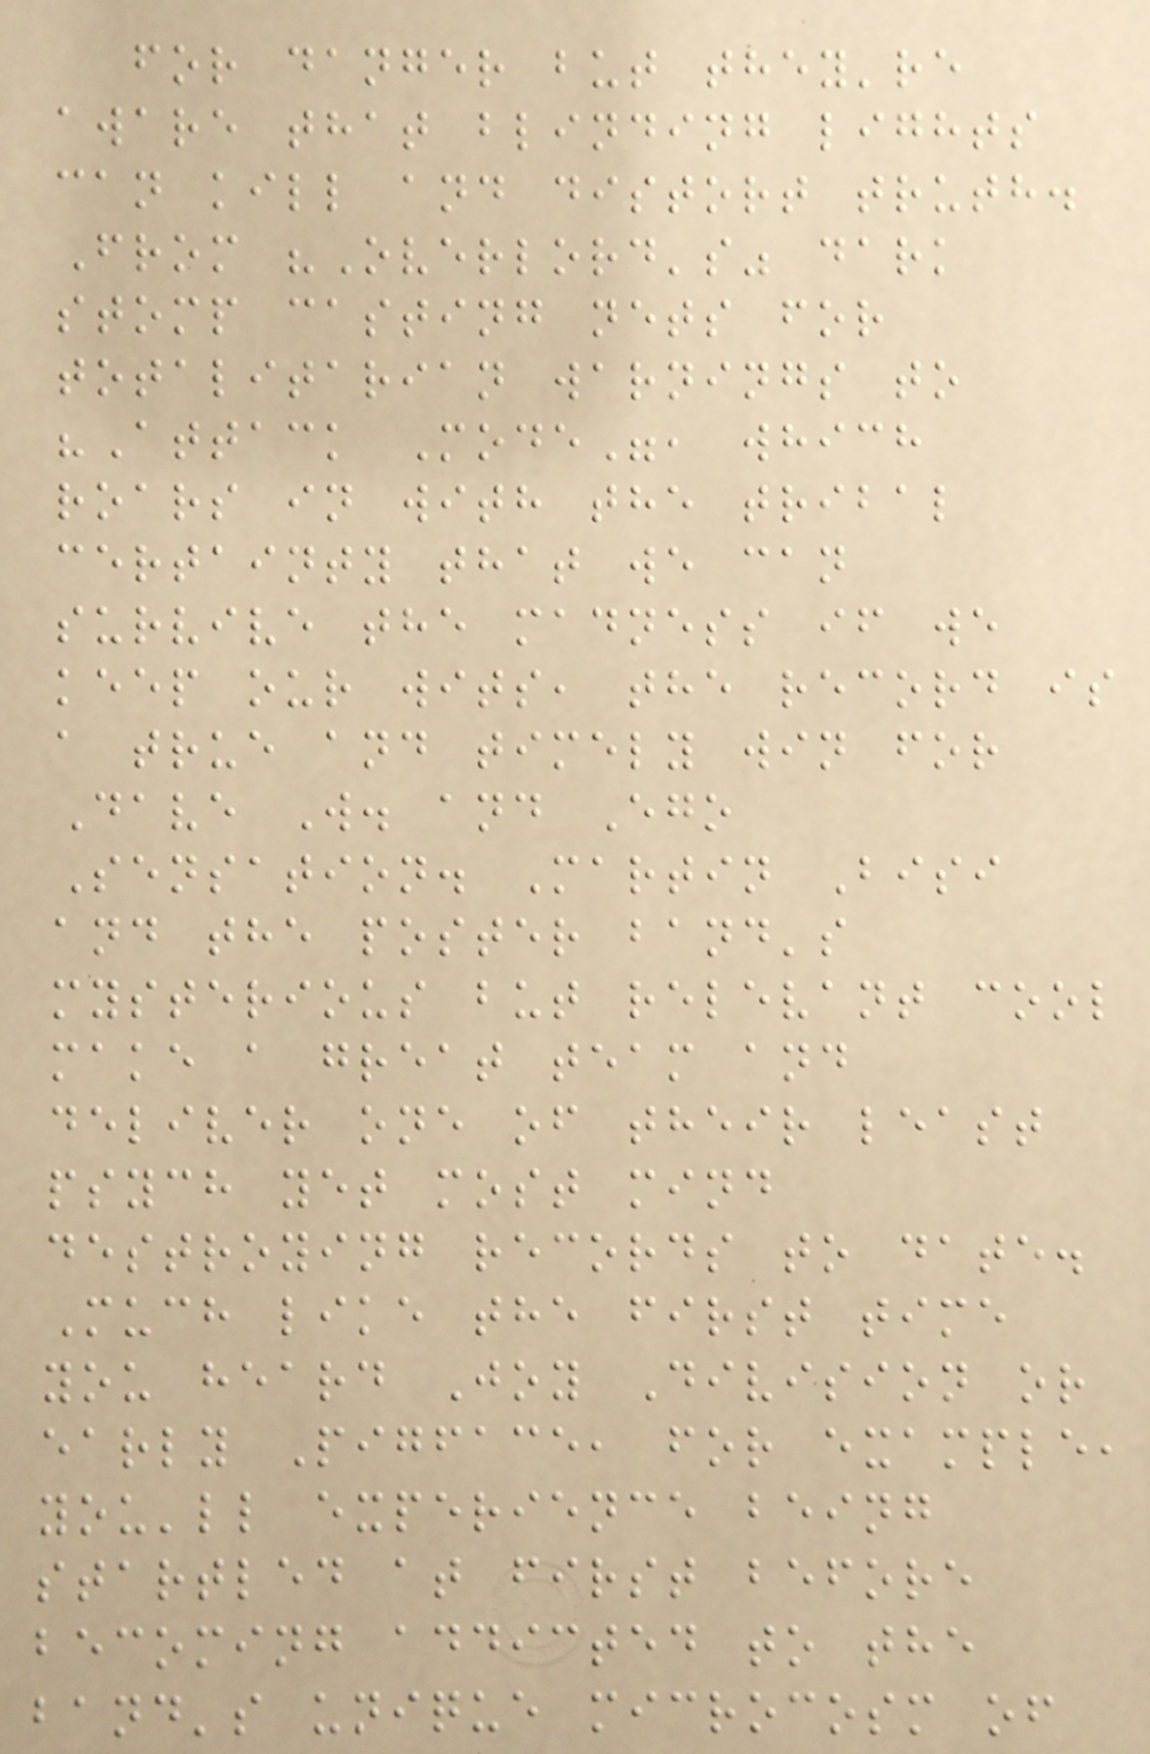for danger but they're
aware that blinding lights
can kill and distort truth.
From "Overlord's" dark
stomp casting nets for
totalitarian warnings to
"Attack Mode", which
roars in with the tribal
certainty that we can
survive the madness if we
keep our wits, the record is
a true and timely win for
Dave W. and Ego
Sensation. Martin Bisi
and the poster band's
mysterious but relevant cool
make a great team and
deliver one of their least
psych yet most mind
destroying records to date.
Much like the first time
you heard Joy Division or
early Pigface, for example,
you'll experience being
startled at first before
becoming addicted to the
band's unique microcosm of
